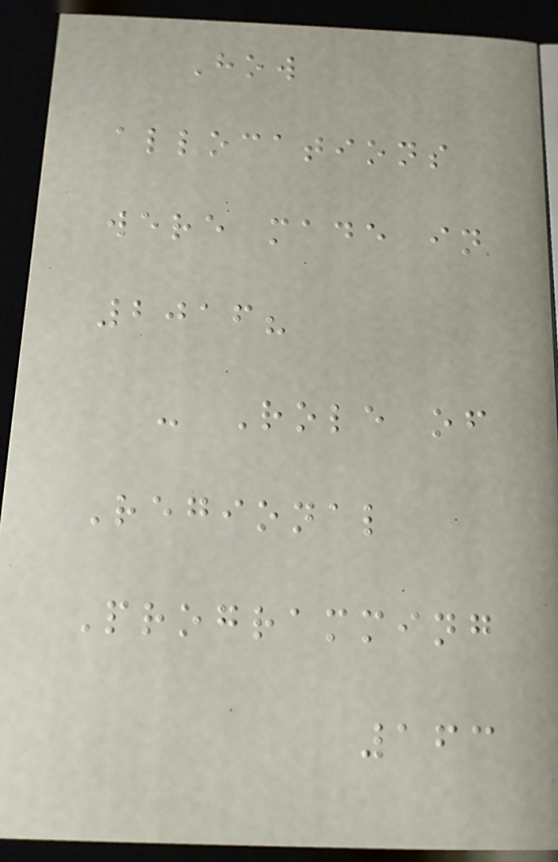How
allocations
were made in
2016?
- Role of
Regional
Programming
163
